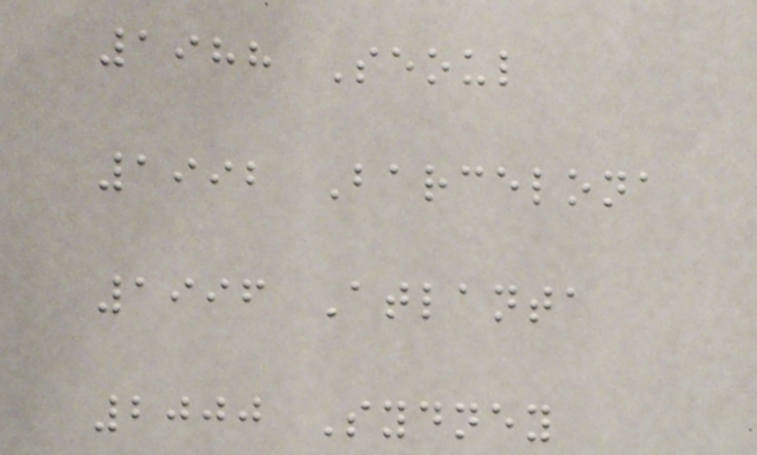1988 Seoul
1992 Barcelona
1996 Atlanta
2000 Sydney
